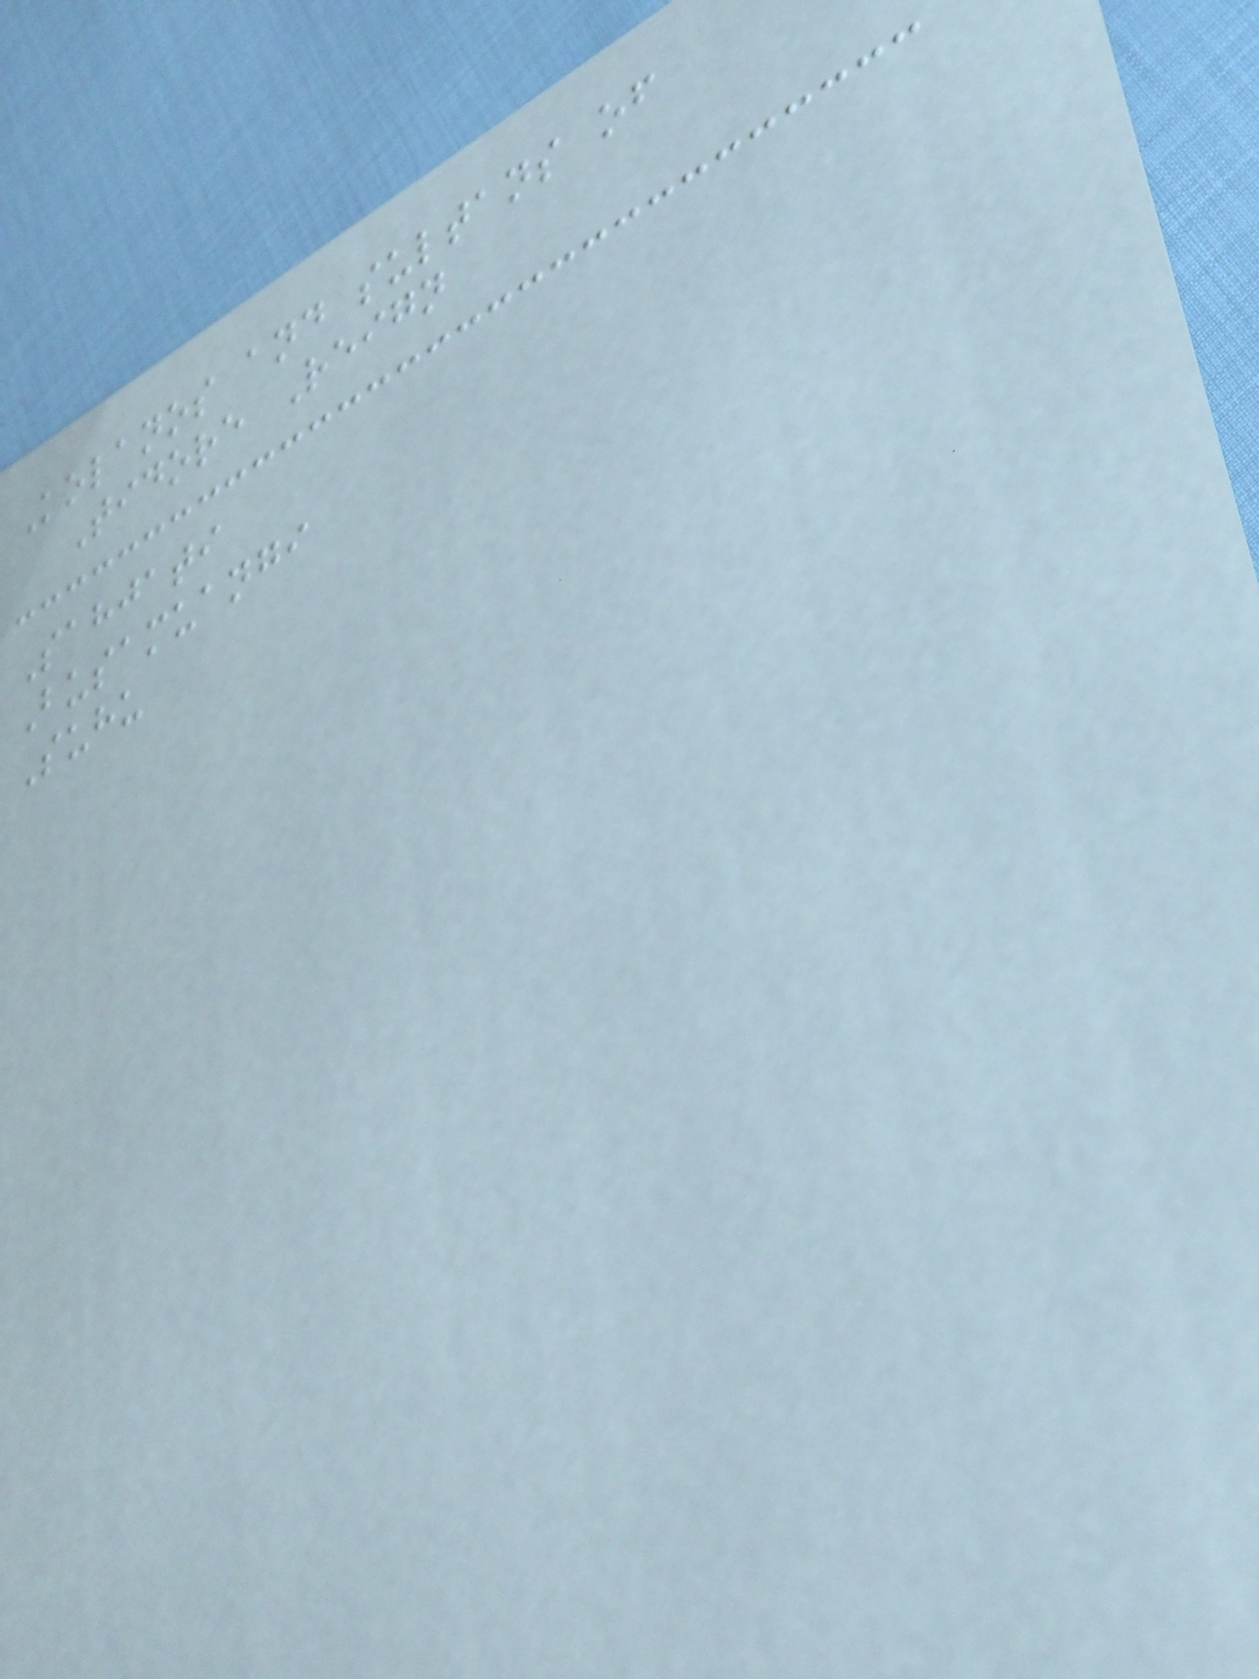Kolanos and sultans of
Tidore Reign
Sahjati
Busamuangi
Suhu
